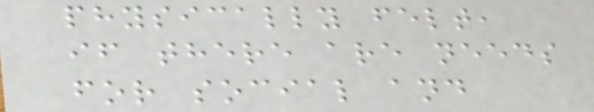physically felt,
if there are needs
for social and
